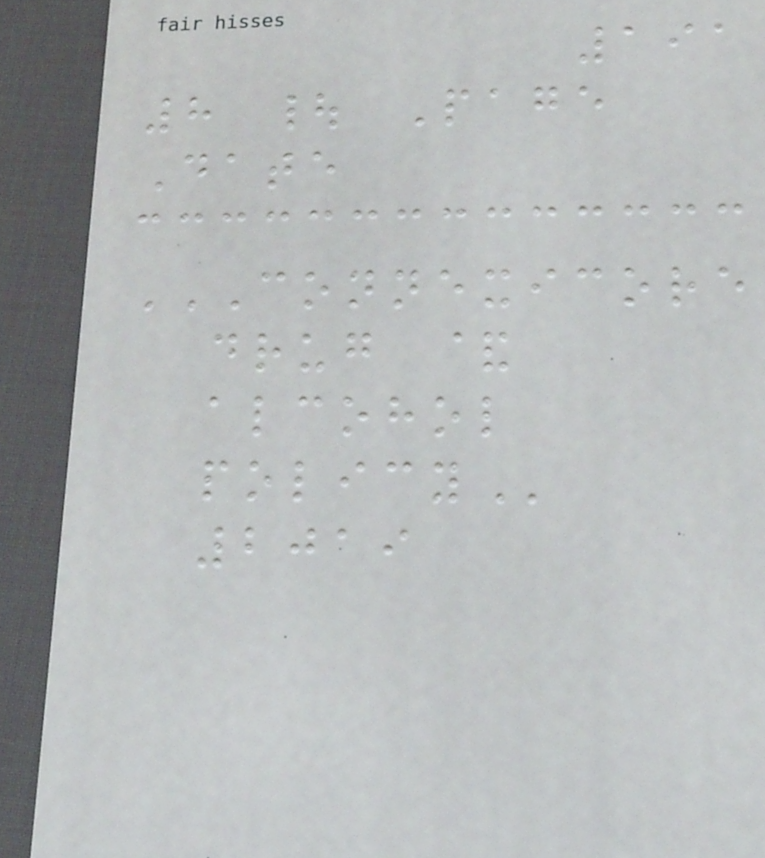191
8 | Page
Date
CONNEXICORE
DRUG &
ALCOHOL
POLICY
2019
